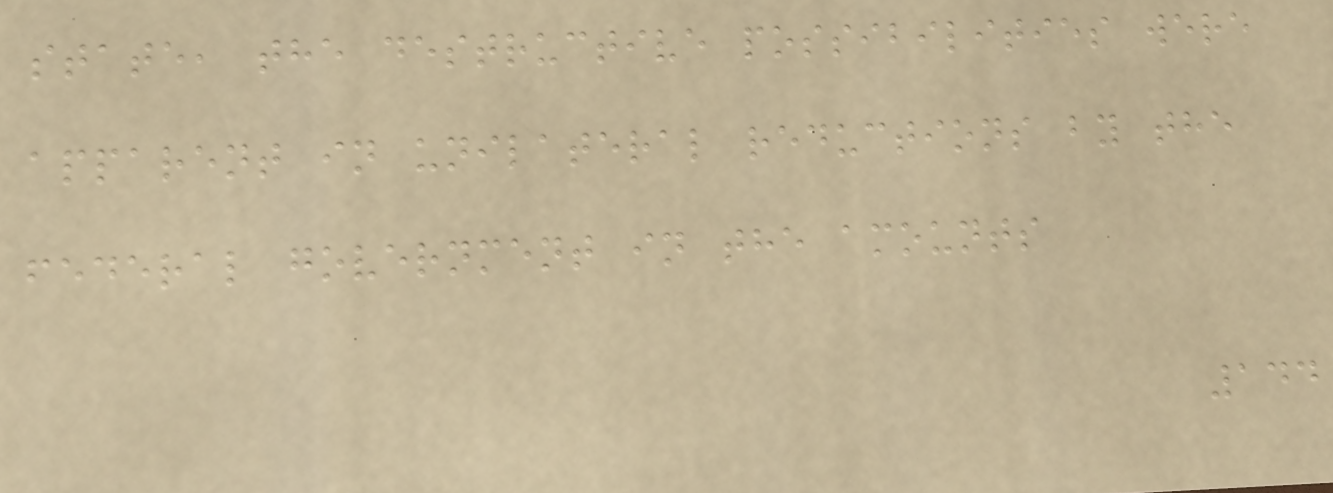state, the destructive possibilities were
apparent in unilateral reductions by the
federal government in the amounts
144
